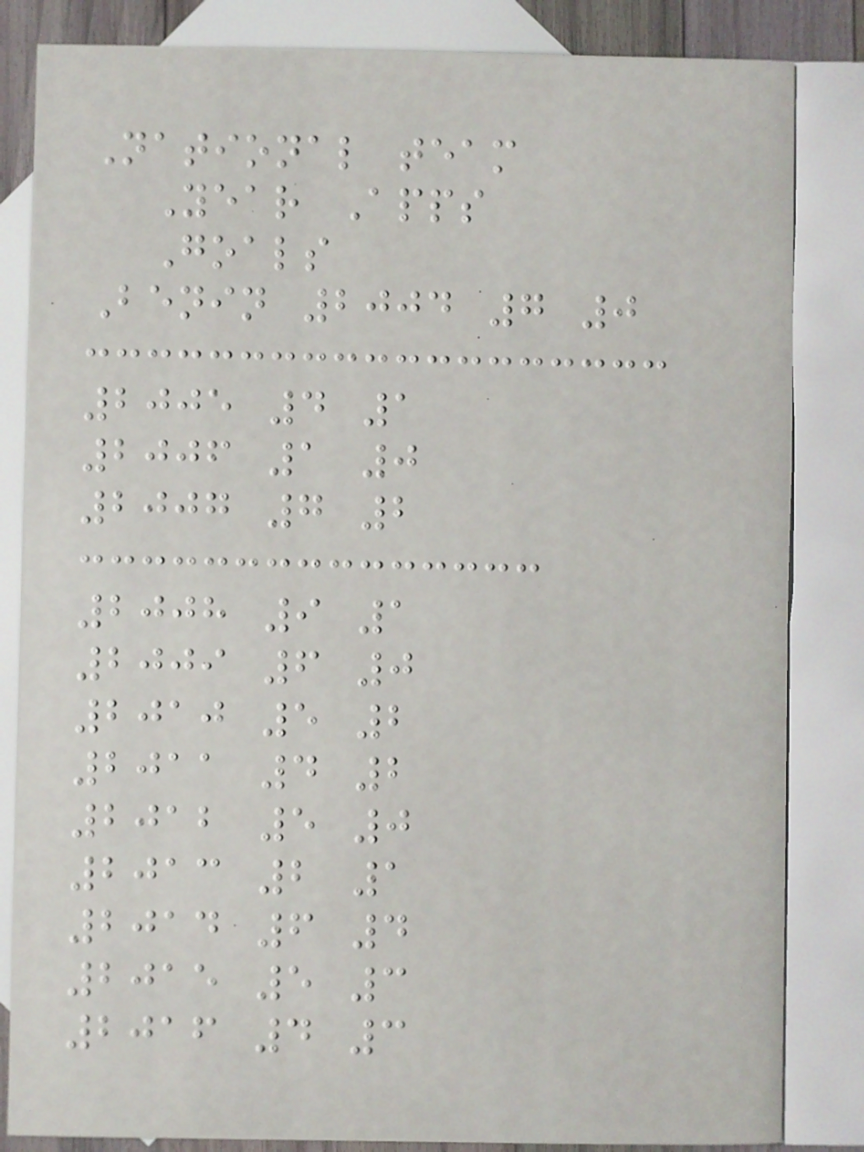National team
Year Apps
Goals
Benin 2004 7 0
2005 4 1
2006 1 0
2007 7 2
2008 9 1
2009 6 0
2010 5 2
2011 4 2
2012 5 0
2013 2 1
2014 6 4
2015 5 3
2016 4 3
